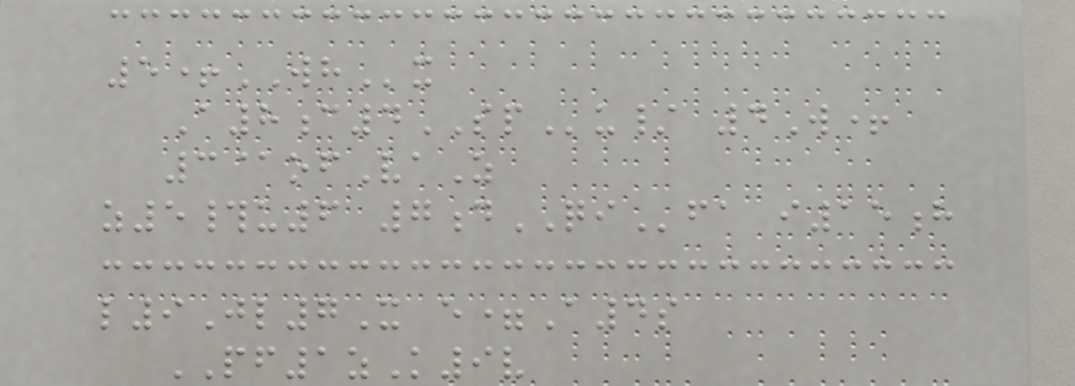5+WHx
A8c4SPu/ 4W+
3@ofVaZ
z5#u6 7dQIfa i15h
l9Jl7X e=A4s
PF1zK9v
